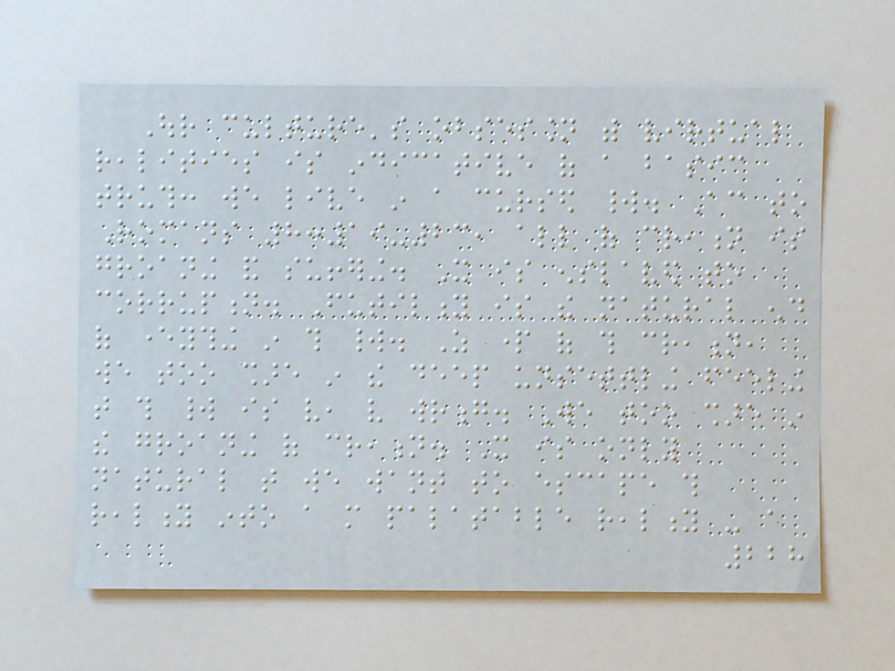Our culture's obsession with virtual
realities is indicative of a basic
truth: we live in a cursed world. According to
Romans 8:19-23, all of creation is
groaning and suffering. It is enslaved to
corruption. Futility is the natural end
of everything in this world. As part of this creation,
we too share in the deep unsettling feeling
that this world is very, very wrong. We too share in
the groaning of creation. It is only
natural that we want to escape this
reality into a more palatable reality - a
228
